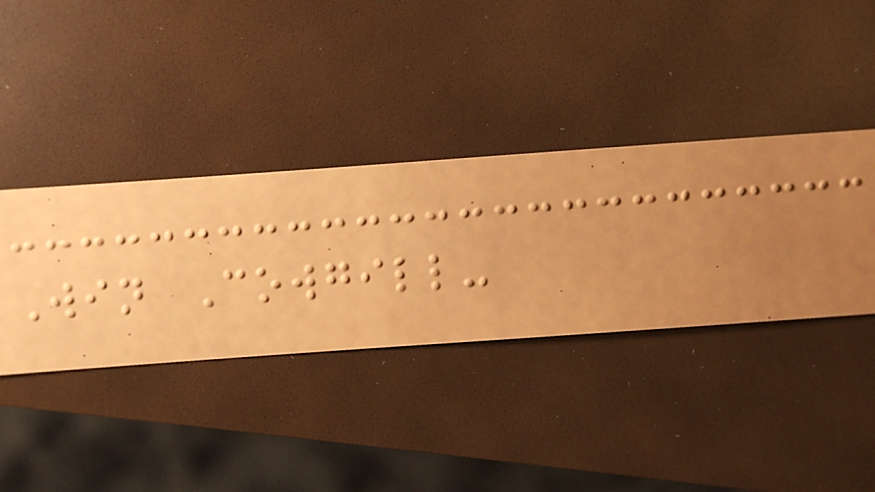Win Cowgill-
